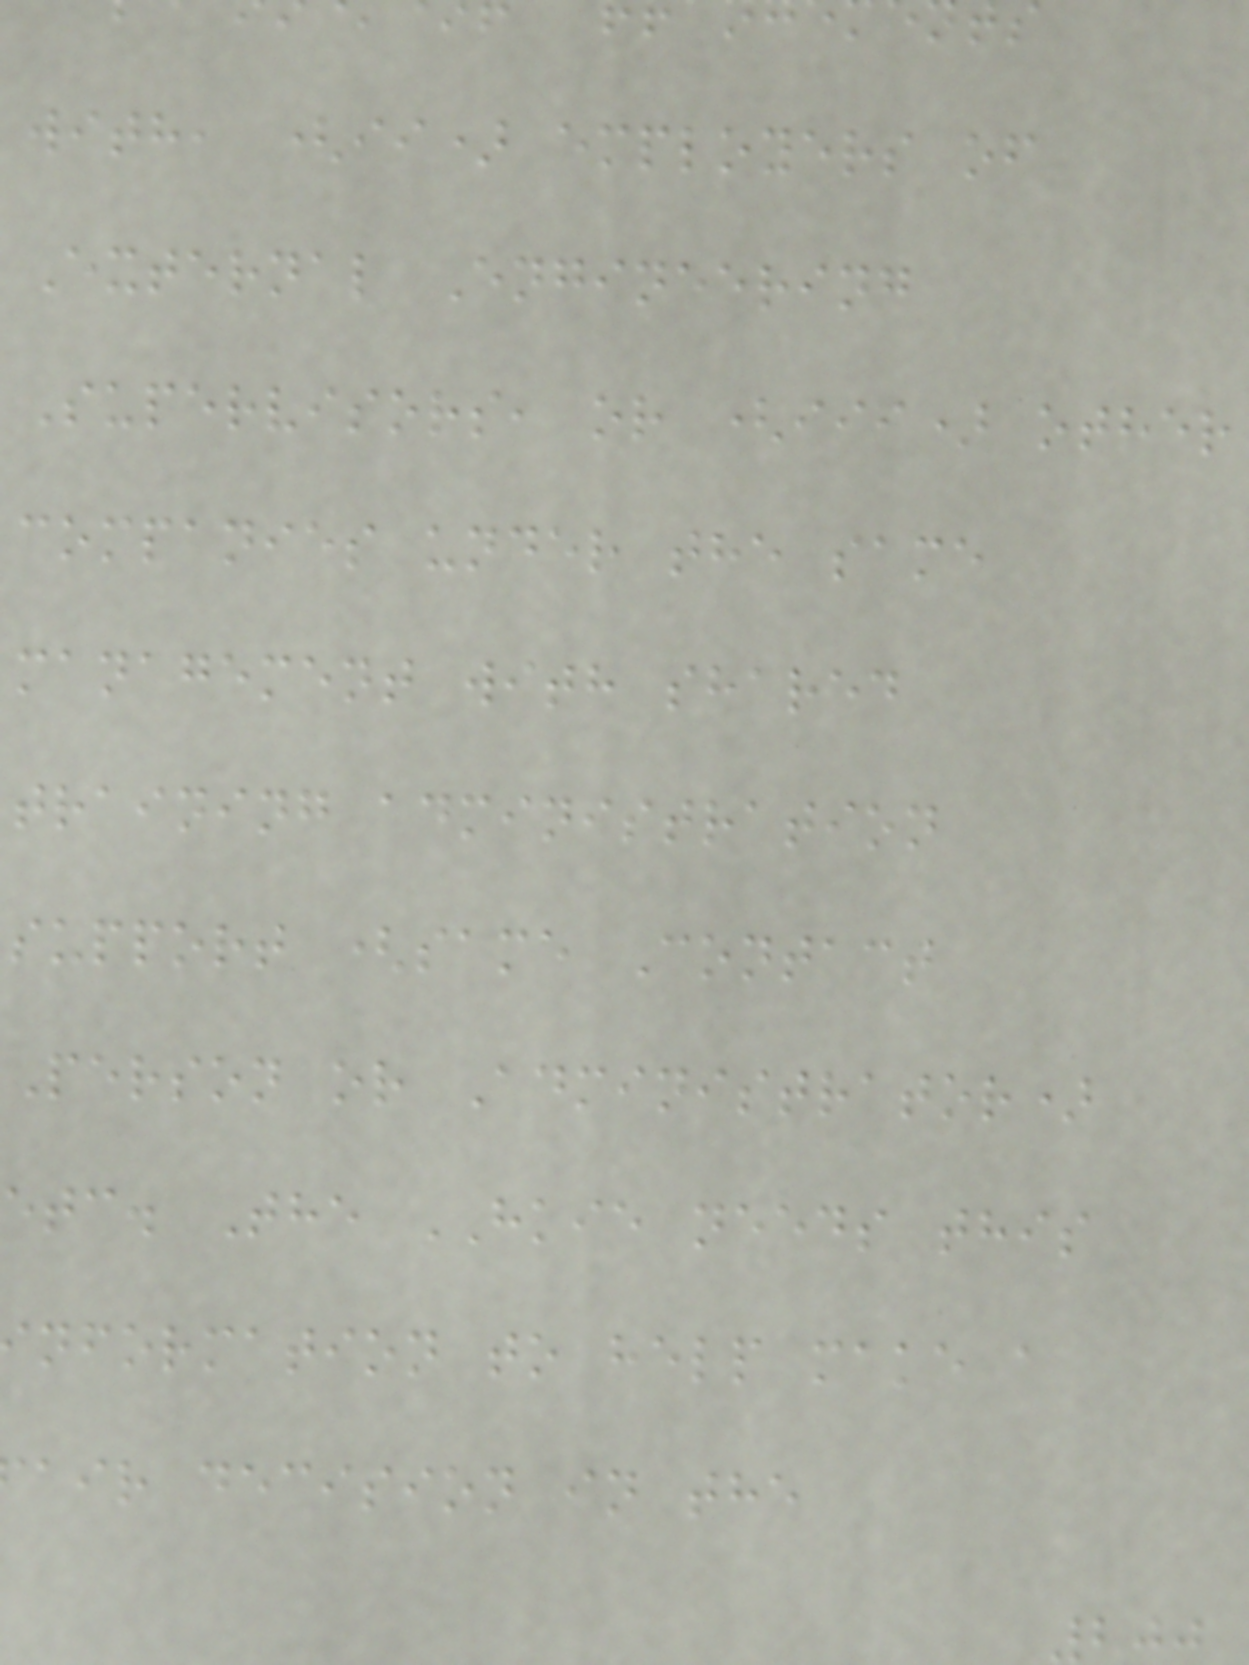with, (ii) employers of
External Engineering
Supervisors, or (iii) other
companies under the same
management with shared
training administration
support (same Contact
Person or Administrator)
etc. The HKIE needs this
nformation to help make a
air decision in the
